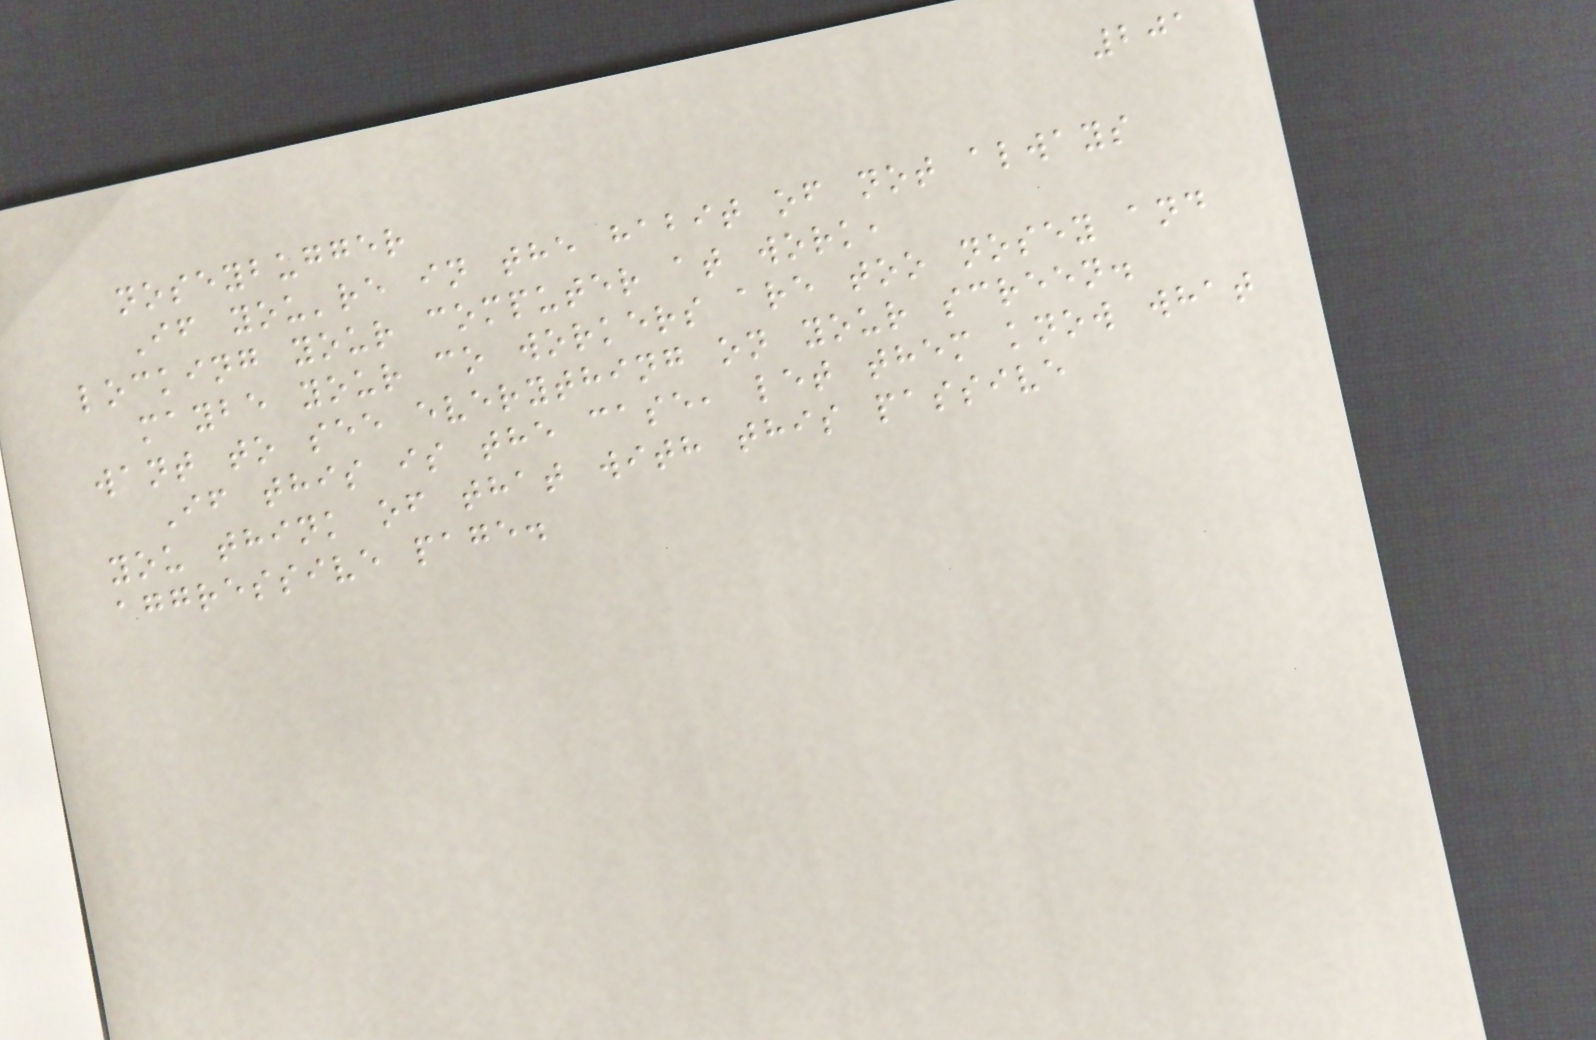201
noseybugger
If you're in the habit of not always
locking your computer at work,
maybe your co workers are too nosey and
want to see everything on your screen.
If this is the case, let them know what
you think of that with this passive
aggressive page.
